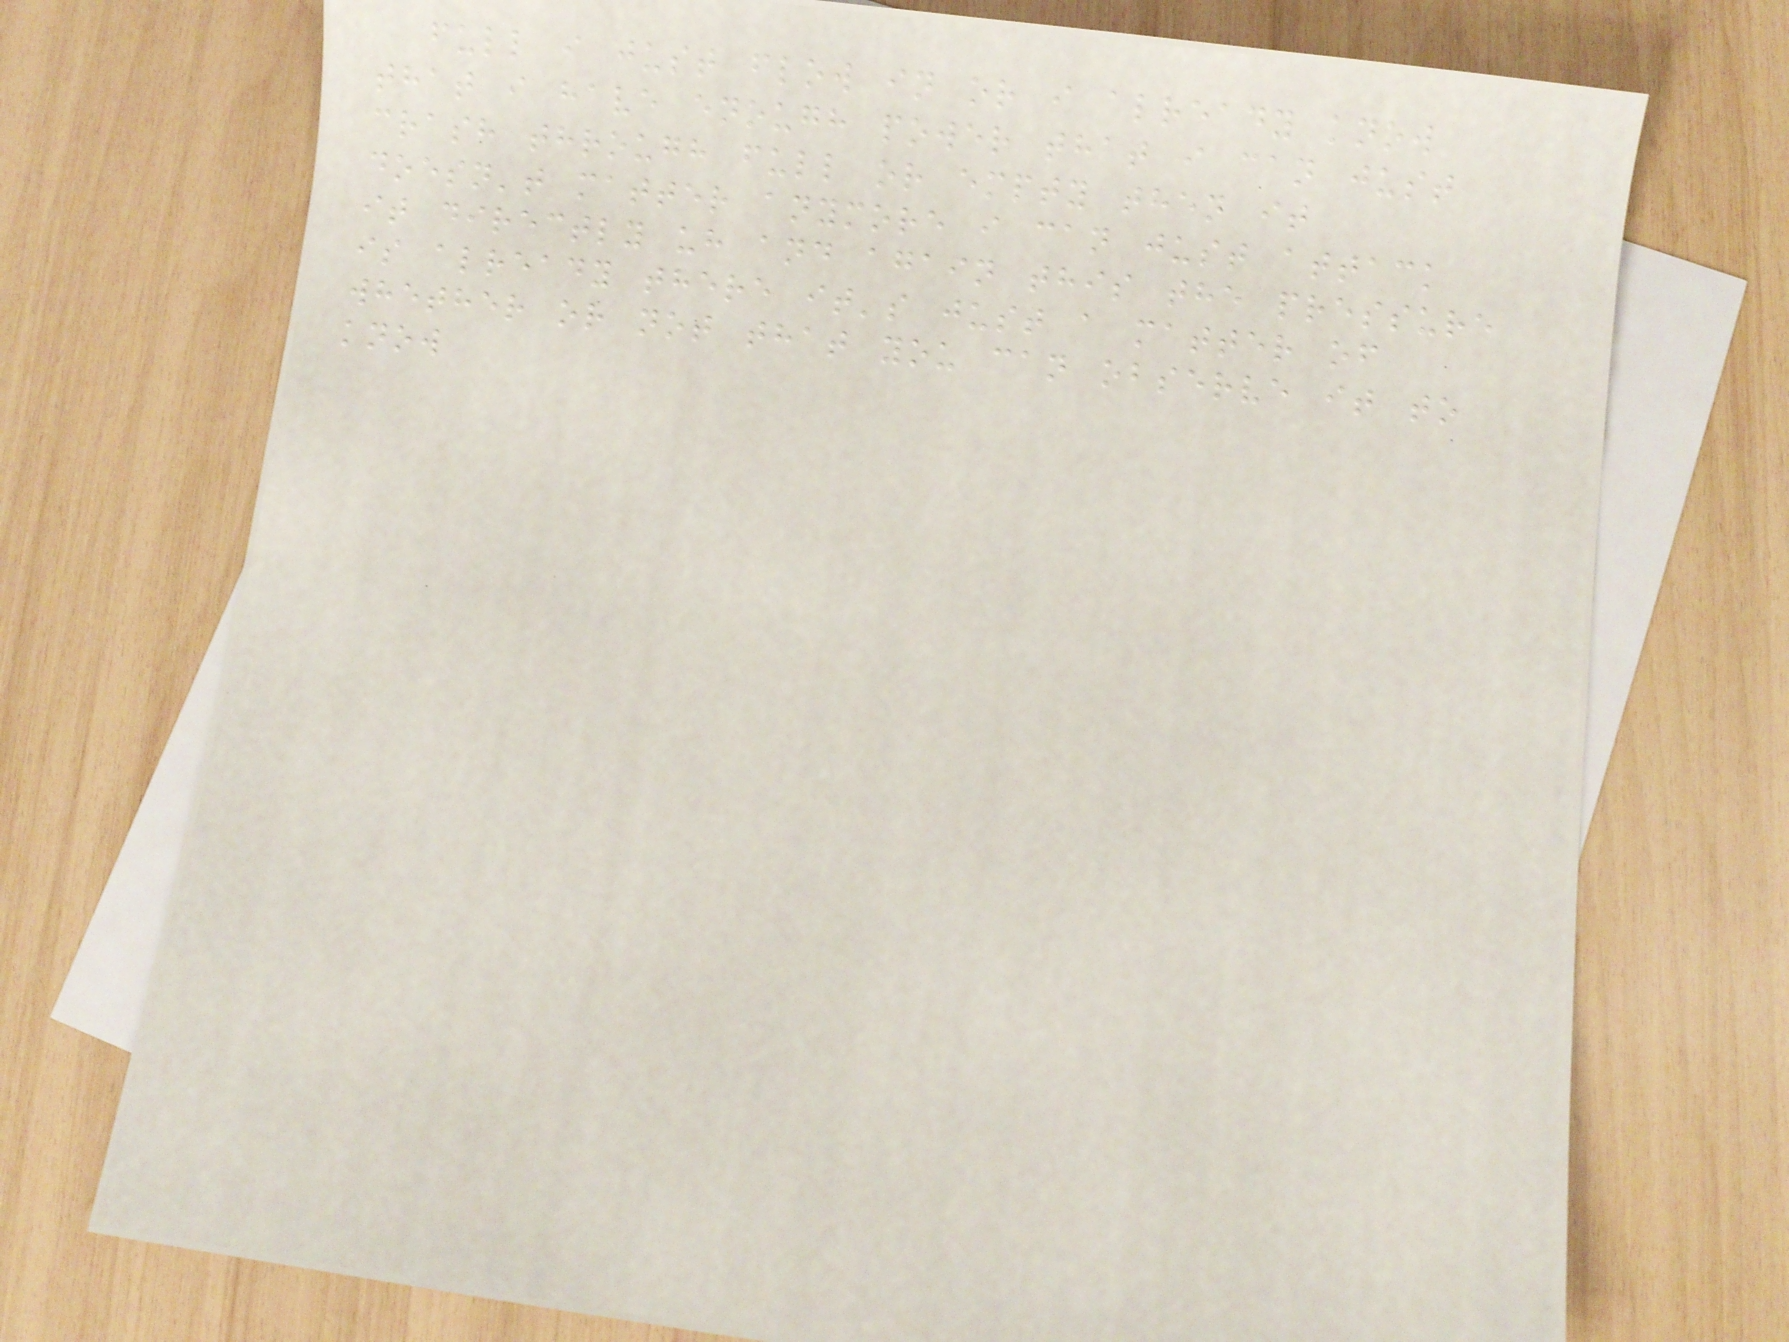full i just flow in or i already know
that i have enough power that i can just
crash through full or empty then it
doesn't matter anymore i can just attack
it directly uh and again this the pressure
is already there it's just a matter of
whether or not that you can observe it to
know
